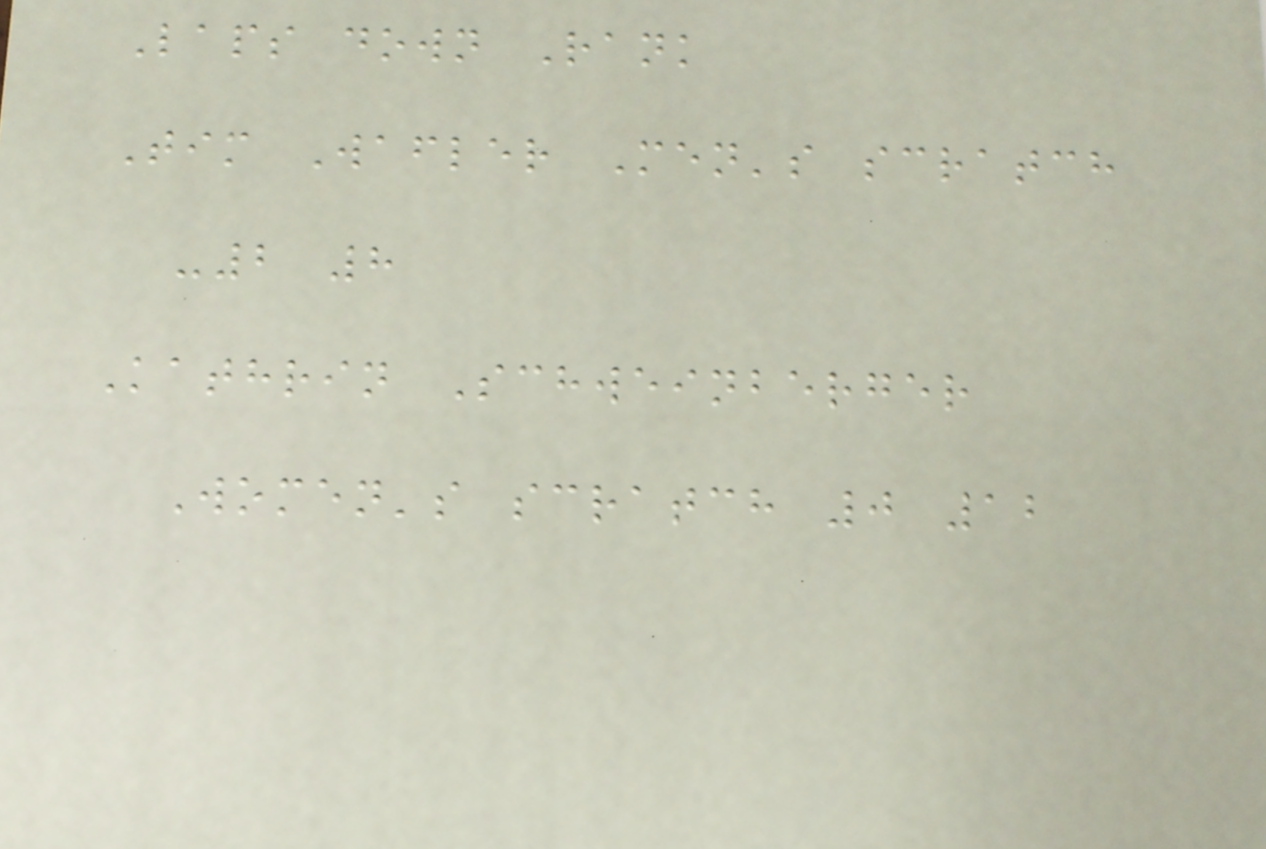Laps down Rank
Tim Wafler Men's scratch
-2 8
Kathrin Schweinberger
Women's scratch 0 12
